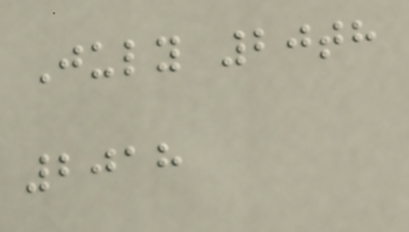July 20th
2018
